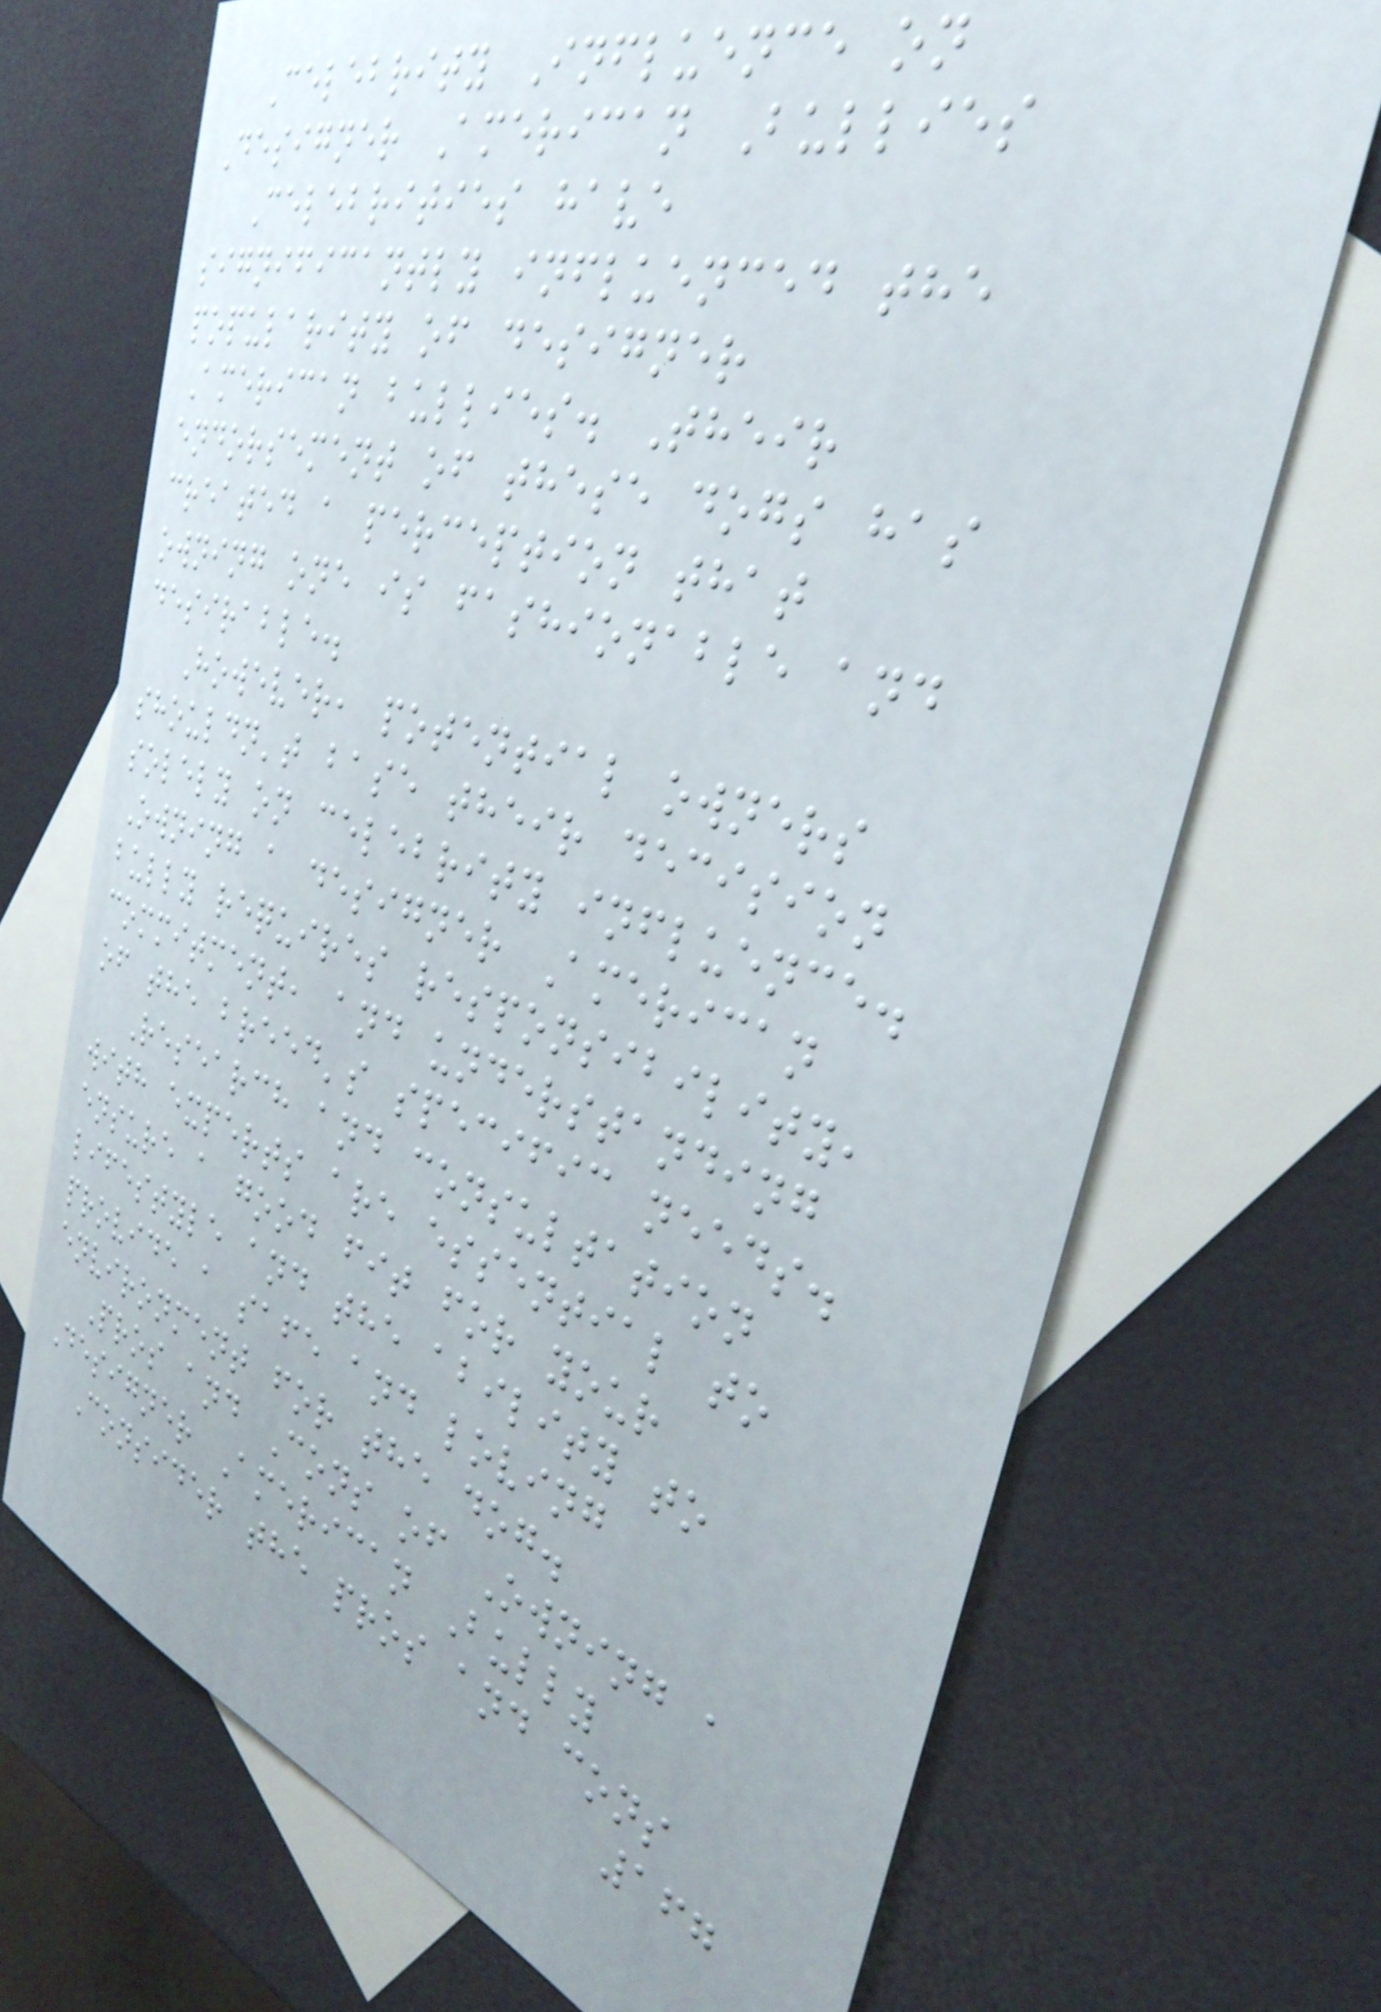Celebrity Influence on
Designer American Bullies
Celebrities have
significantly influenced the
popularity of designer
American bullies. Their
endorsement of these dogs has
created a perception that
owning one is fashionable and
desirable.
However, potential owners
shouldn't base their decision
solely on celebrity influence.
Owning a designer American
bully requires responsibility,
commitment, and understanding
of the breed's specific needs.
Research and consultation
with experts are essential to
ensure a good fit for your
lifestyle and the ability to
provide a safe and loving
environment for the dog.
Pros and Cons of Owning a
Designer American Bully
Consider the pros and cons
167
